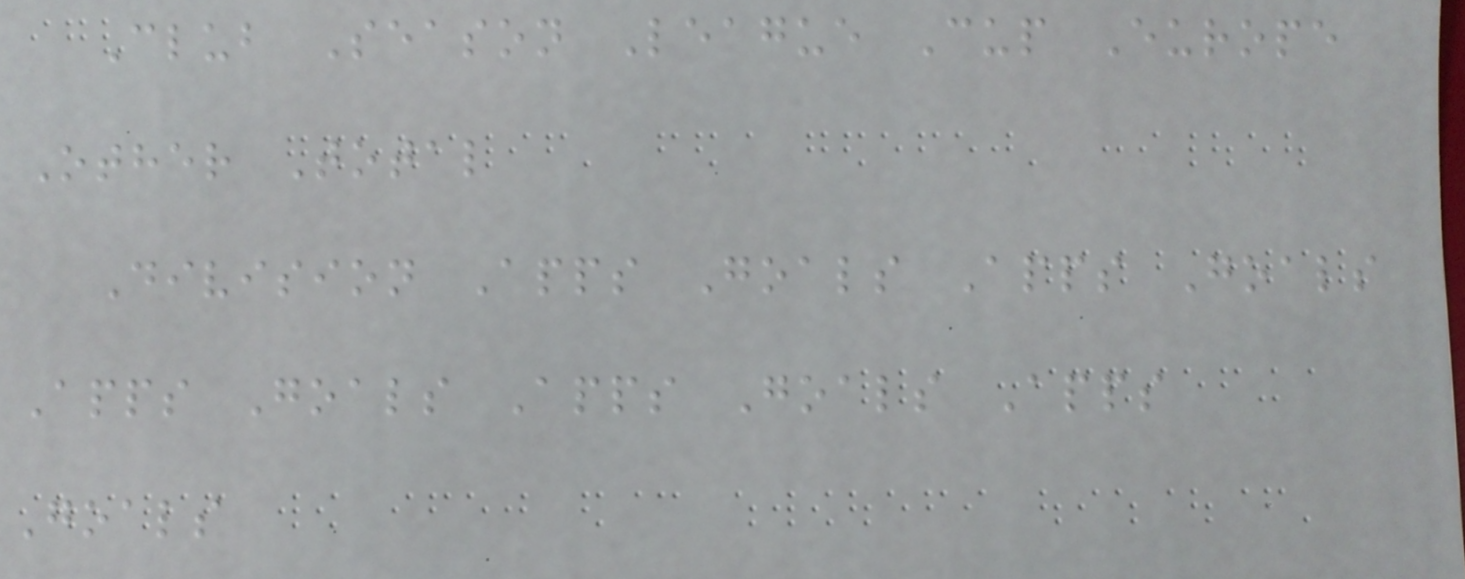Club Season League Cup Europe
Other Total
Division Apps Goals Apps Goals
Apps Goals Apps Goals Apps
Goals
